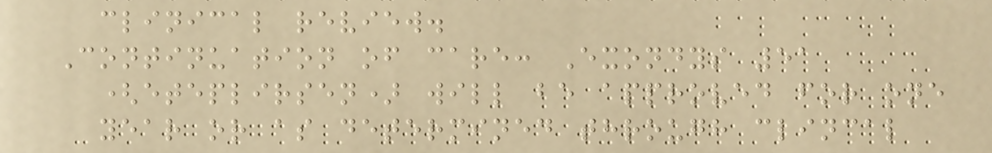clinical review.
Continuation of care: Exondys 51
(eteplirsen) will be approved for one
year or as determined through clincal
